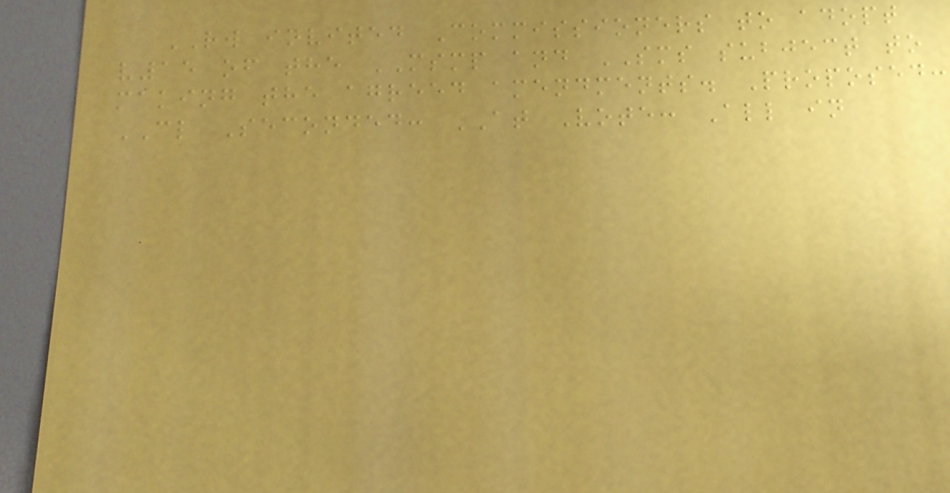RW invited Commissioners to adopt
v15 of the MSMP and SMS subject to
making the agreed amendments. Proposed:
CL Seconded: AT Vote: All in
